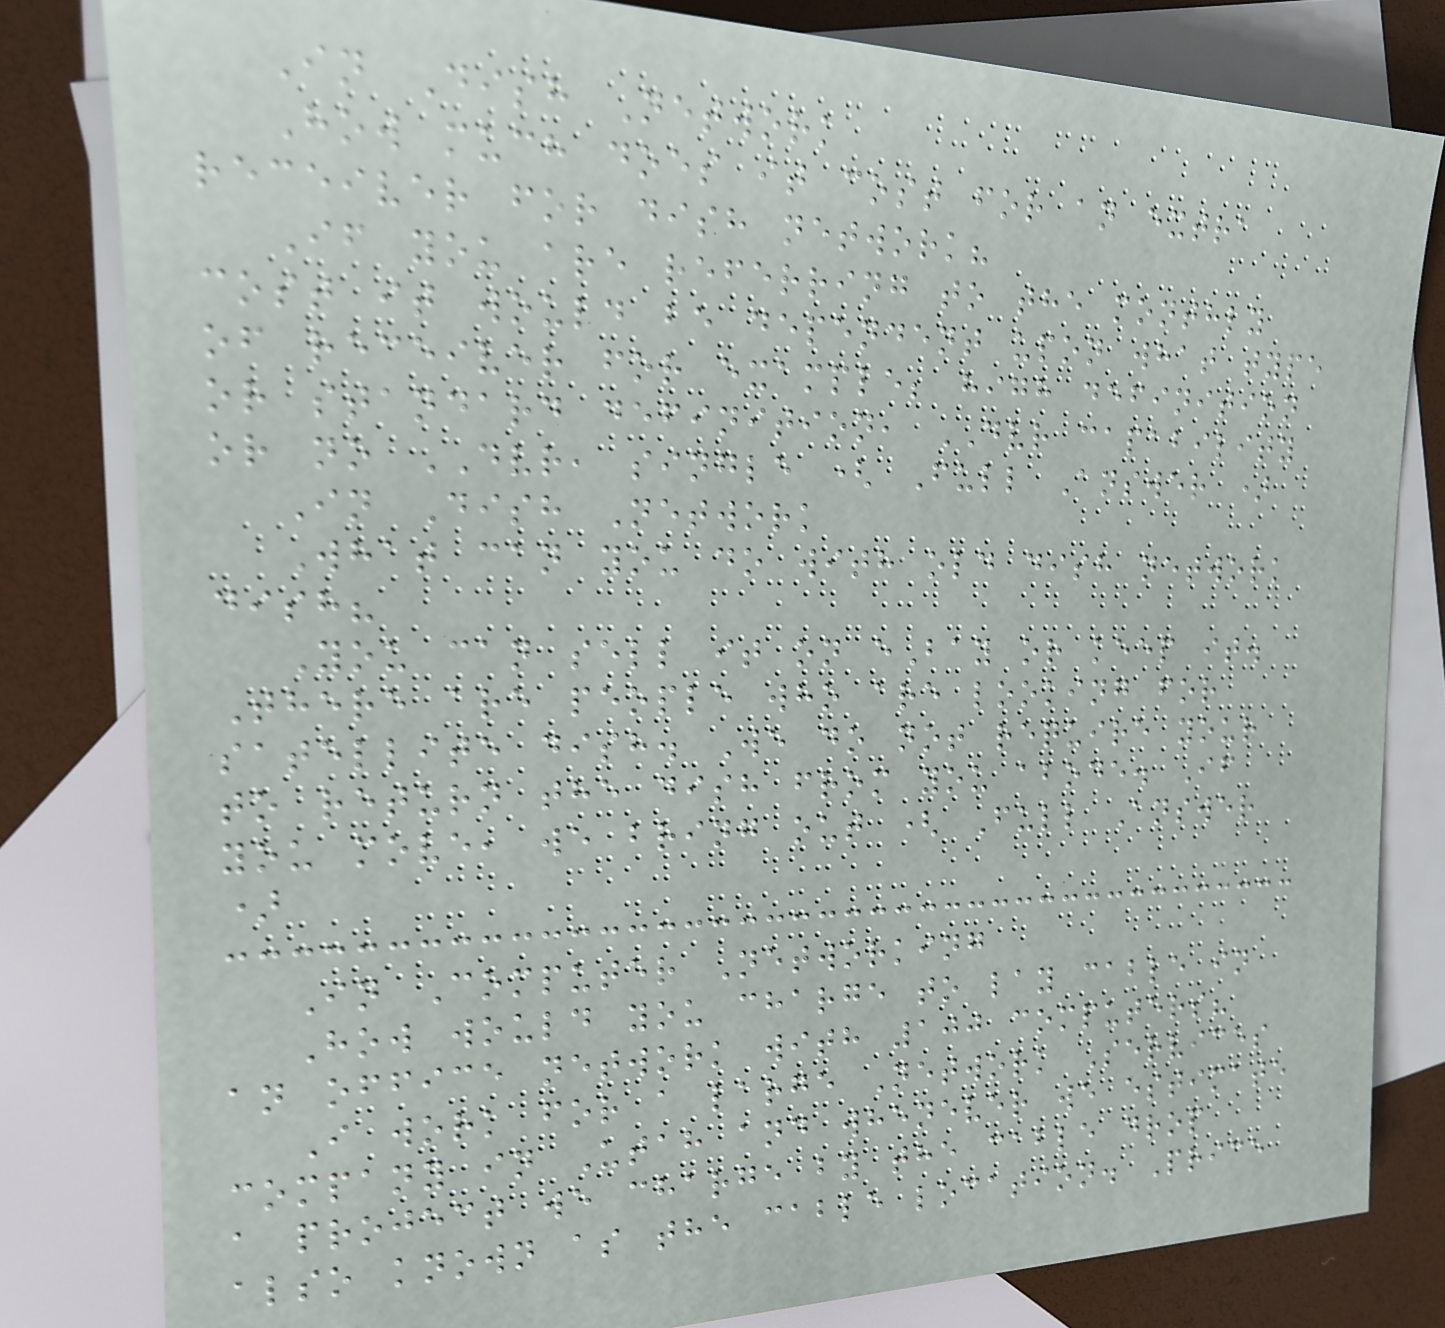In Dish Network
How much does it cost for an extra
receiver for dish network?
If you are referring to the monthly
cost it would be dependent upon what type
of receiver for example; high definition
or standard definition, DVR capability
or no DVR, single ( Full Answer )
In Dish Network
What can you do with old dish network
dish?
You can sell it on eBay or keep it.
There are people who are looking for
satellite dish. We do not require your
to return the dish from you abode. If
you move, we bring out ( Full Answer
)
In Computer Networking
How would you charge to lay cable in
an office network with 100 computers?
I work for a large Network Services
company in Utah and whenever we estimate
a project we charge by the cable drop
also known as the cable location. Price
